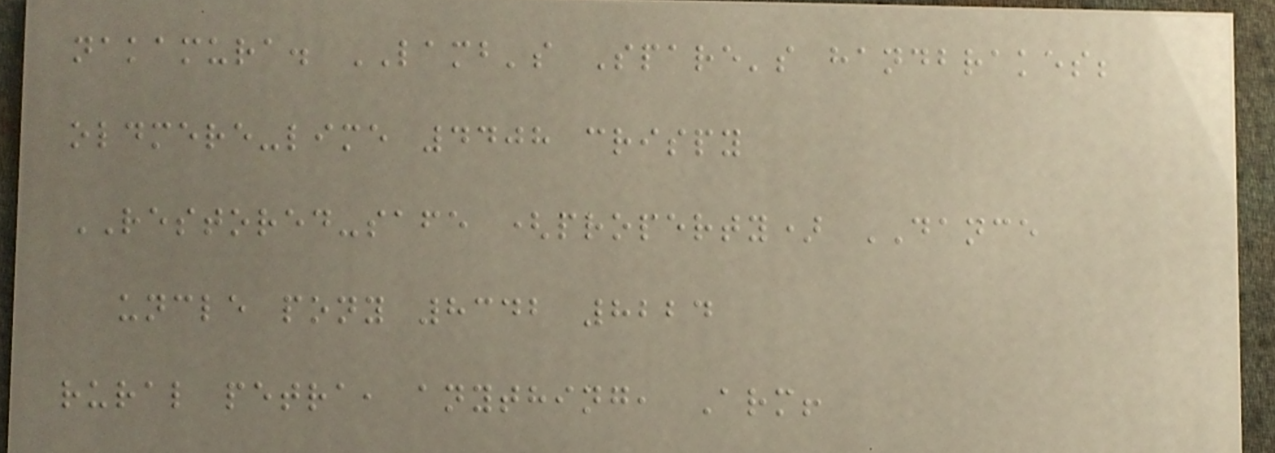nakamura. LAMB's Spare's handbrakes;
oldmere-lime 4408 crispy
RESTORED-safe (property) DANCE
uncle pony 8342 8224
rural petra, anything, Arm!
